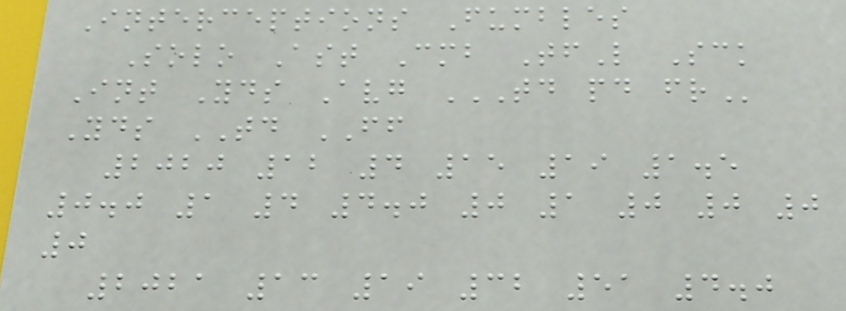Interceptions Fumbles
Solo Ast Cmb TfL Sck
Int Yds Avg TD PD FR
Yds TD FF
2020 12 4 15 19 1.5
0.0 1 4 4.0 0 1 0 0 0
0
2021 13 19 32 51 4.0
